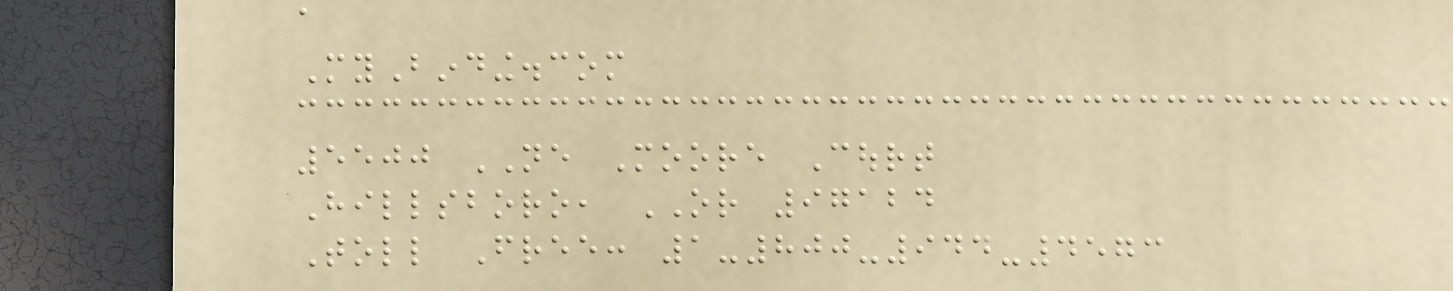a
MyBinding.com
5500 NE Moore Court
Hillsboro, OR 97124
Toll Free: 1-800-944-4573
